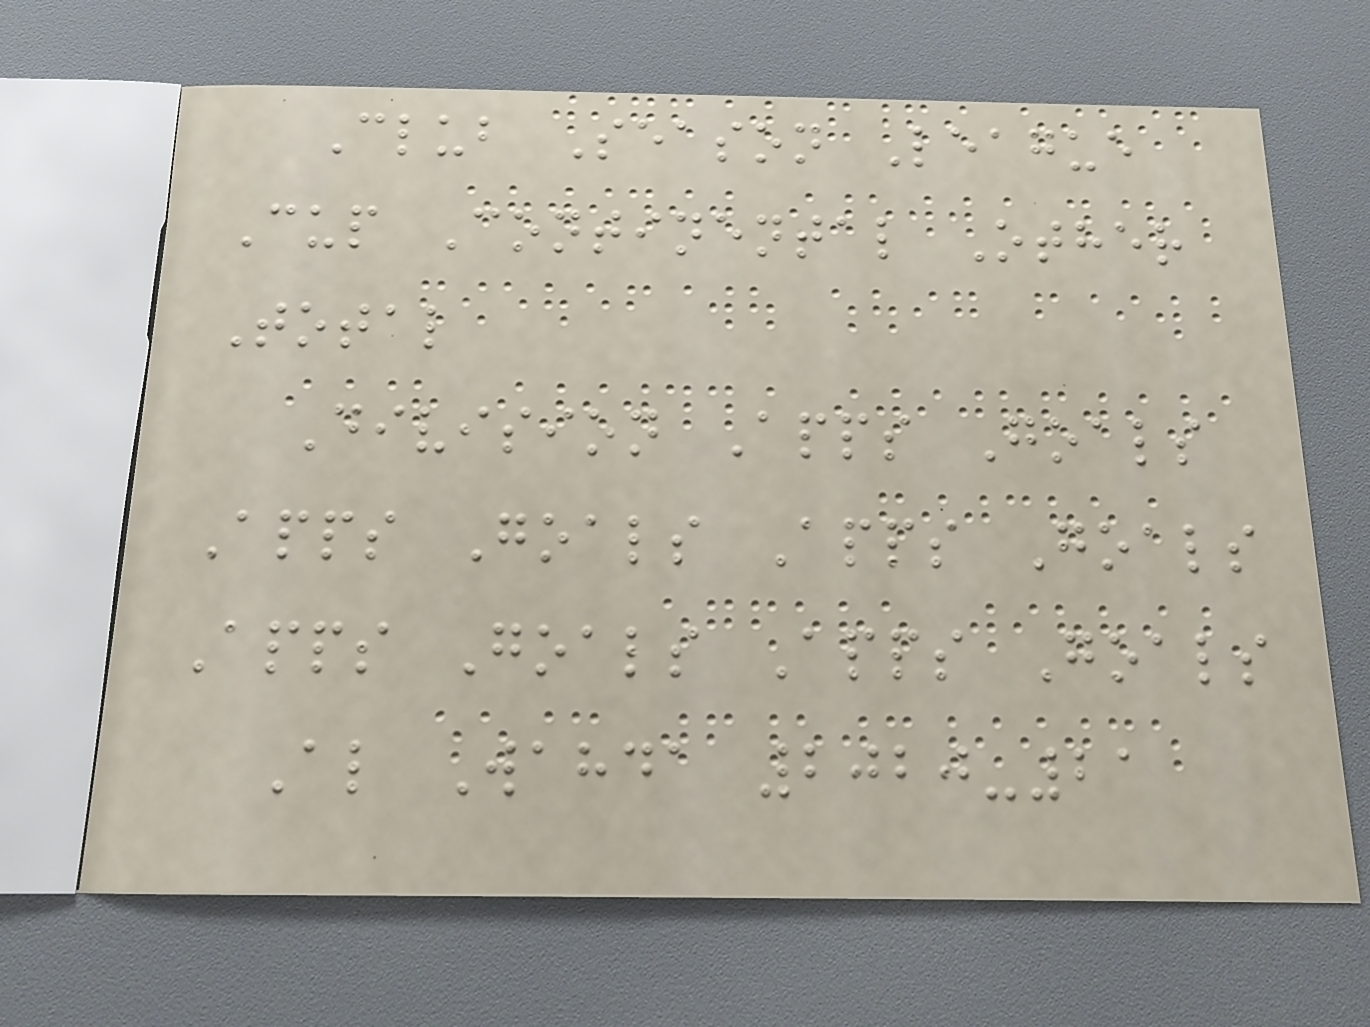Club Season League
Cup Continental Other
Total
Division Apps Goals
Apps Goals Apps Goals
Apps Goals Apps Goals
Al Wahda 2020-21
